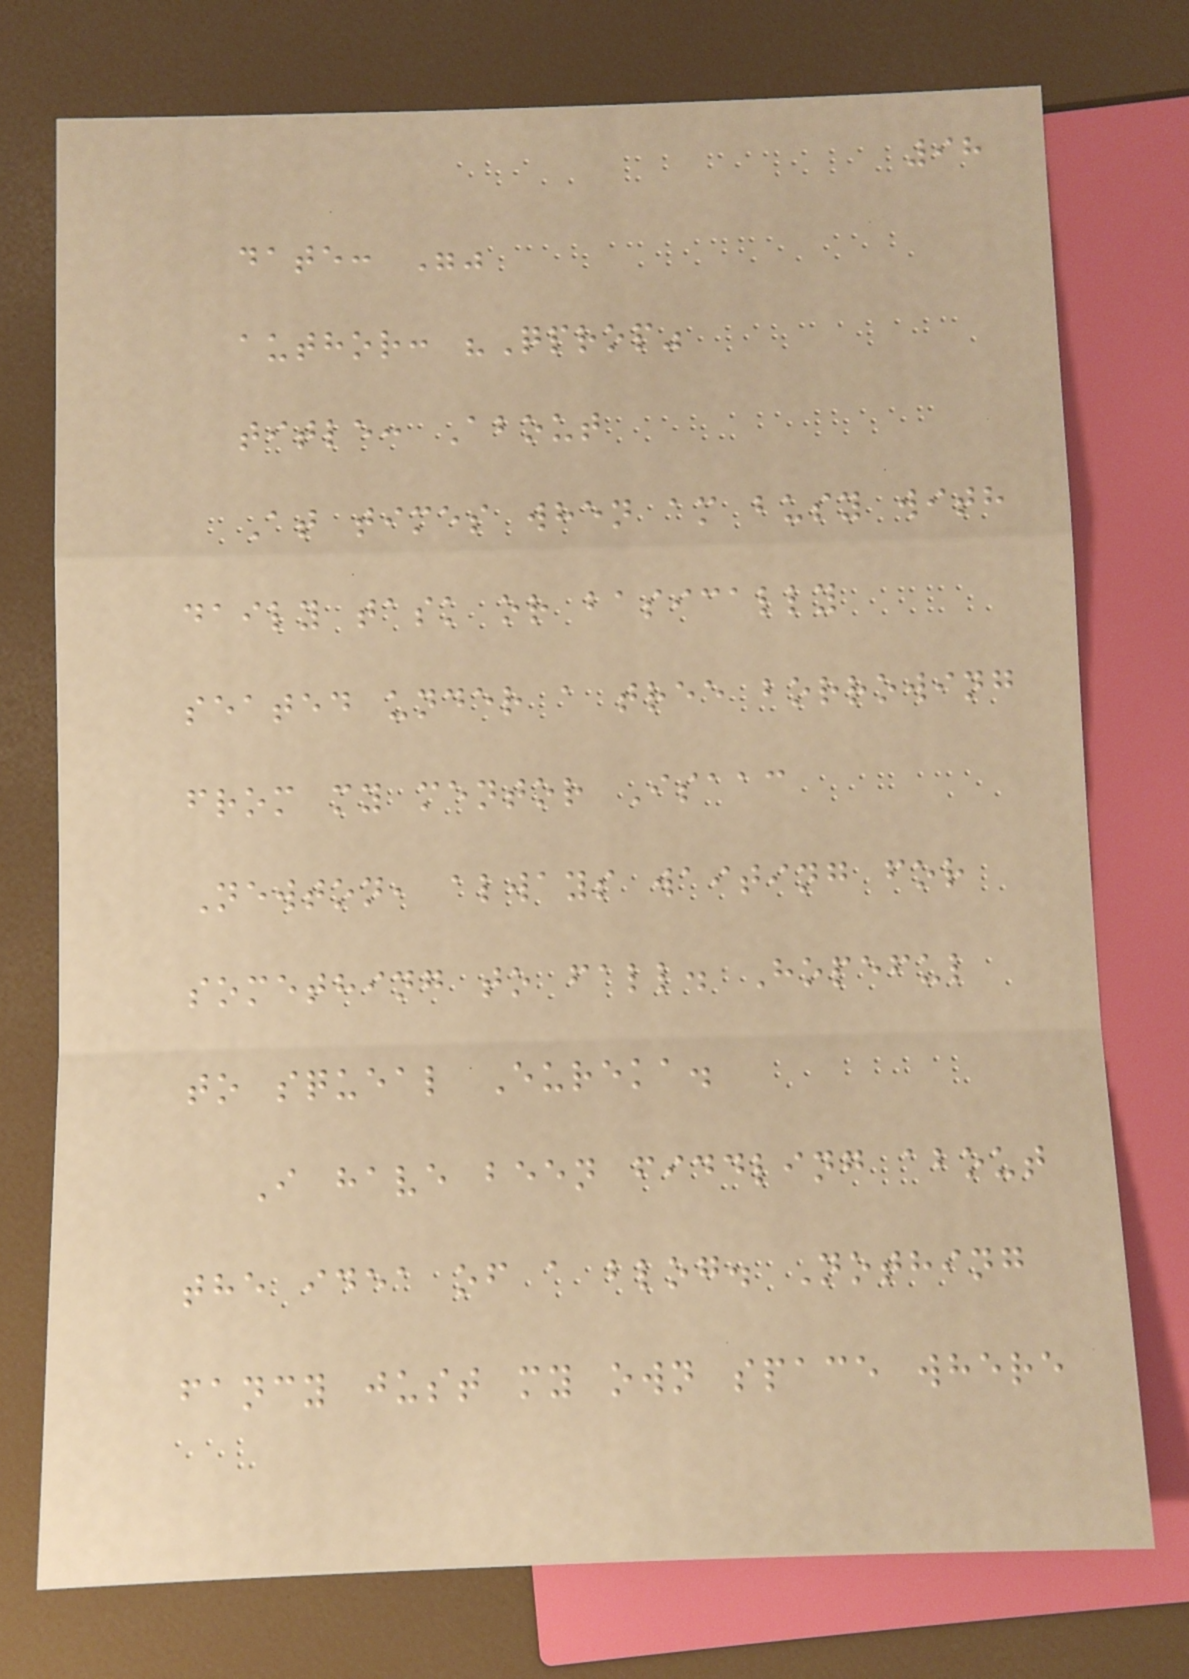98
date: ""
author: "Qprop"
title: About
At times when am busy with
daily task or basically
seated under a tree borrowing
from my mentor Isaac
Newton, always waiting for
something to fall. Hopeful
to squeal Eureka.
I have been fiddling about
the idea of a blog. Nothing
fancy just my own space where
